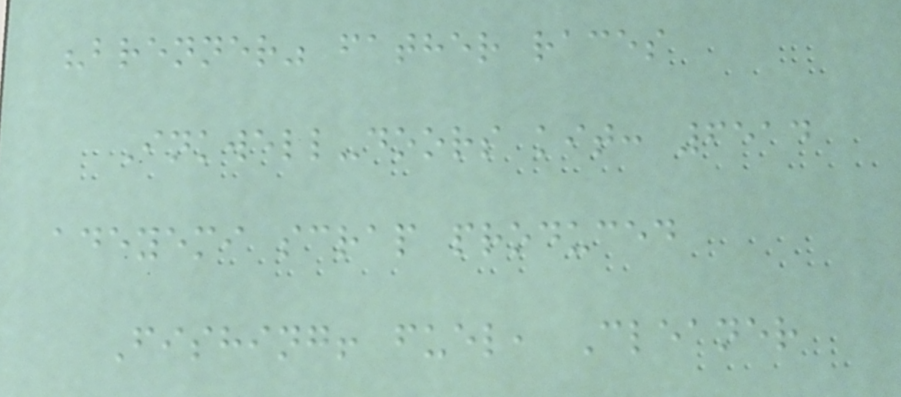"brenner" father races
Inkwell-doors kit: 6514
adeyemi scrap produced
Fishing! fuel, Cleaner
